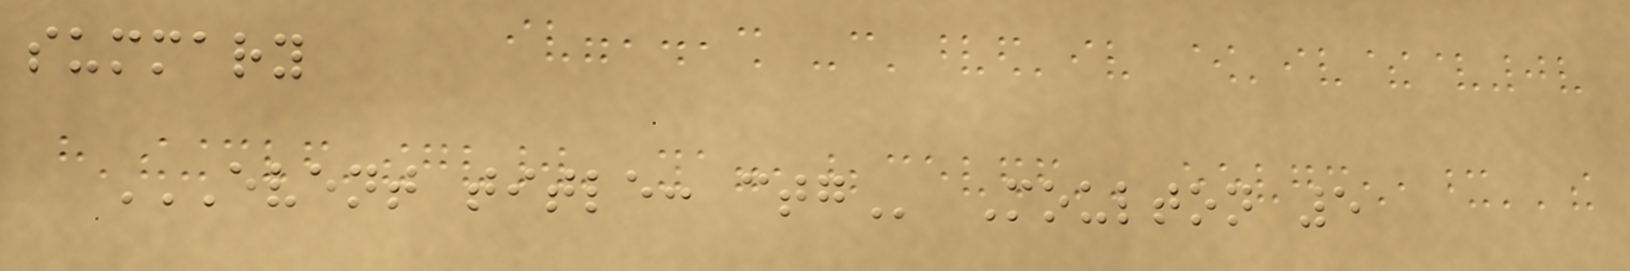summary
EVENT TITLE: CTG Moulton 5
